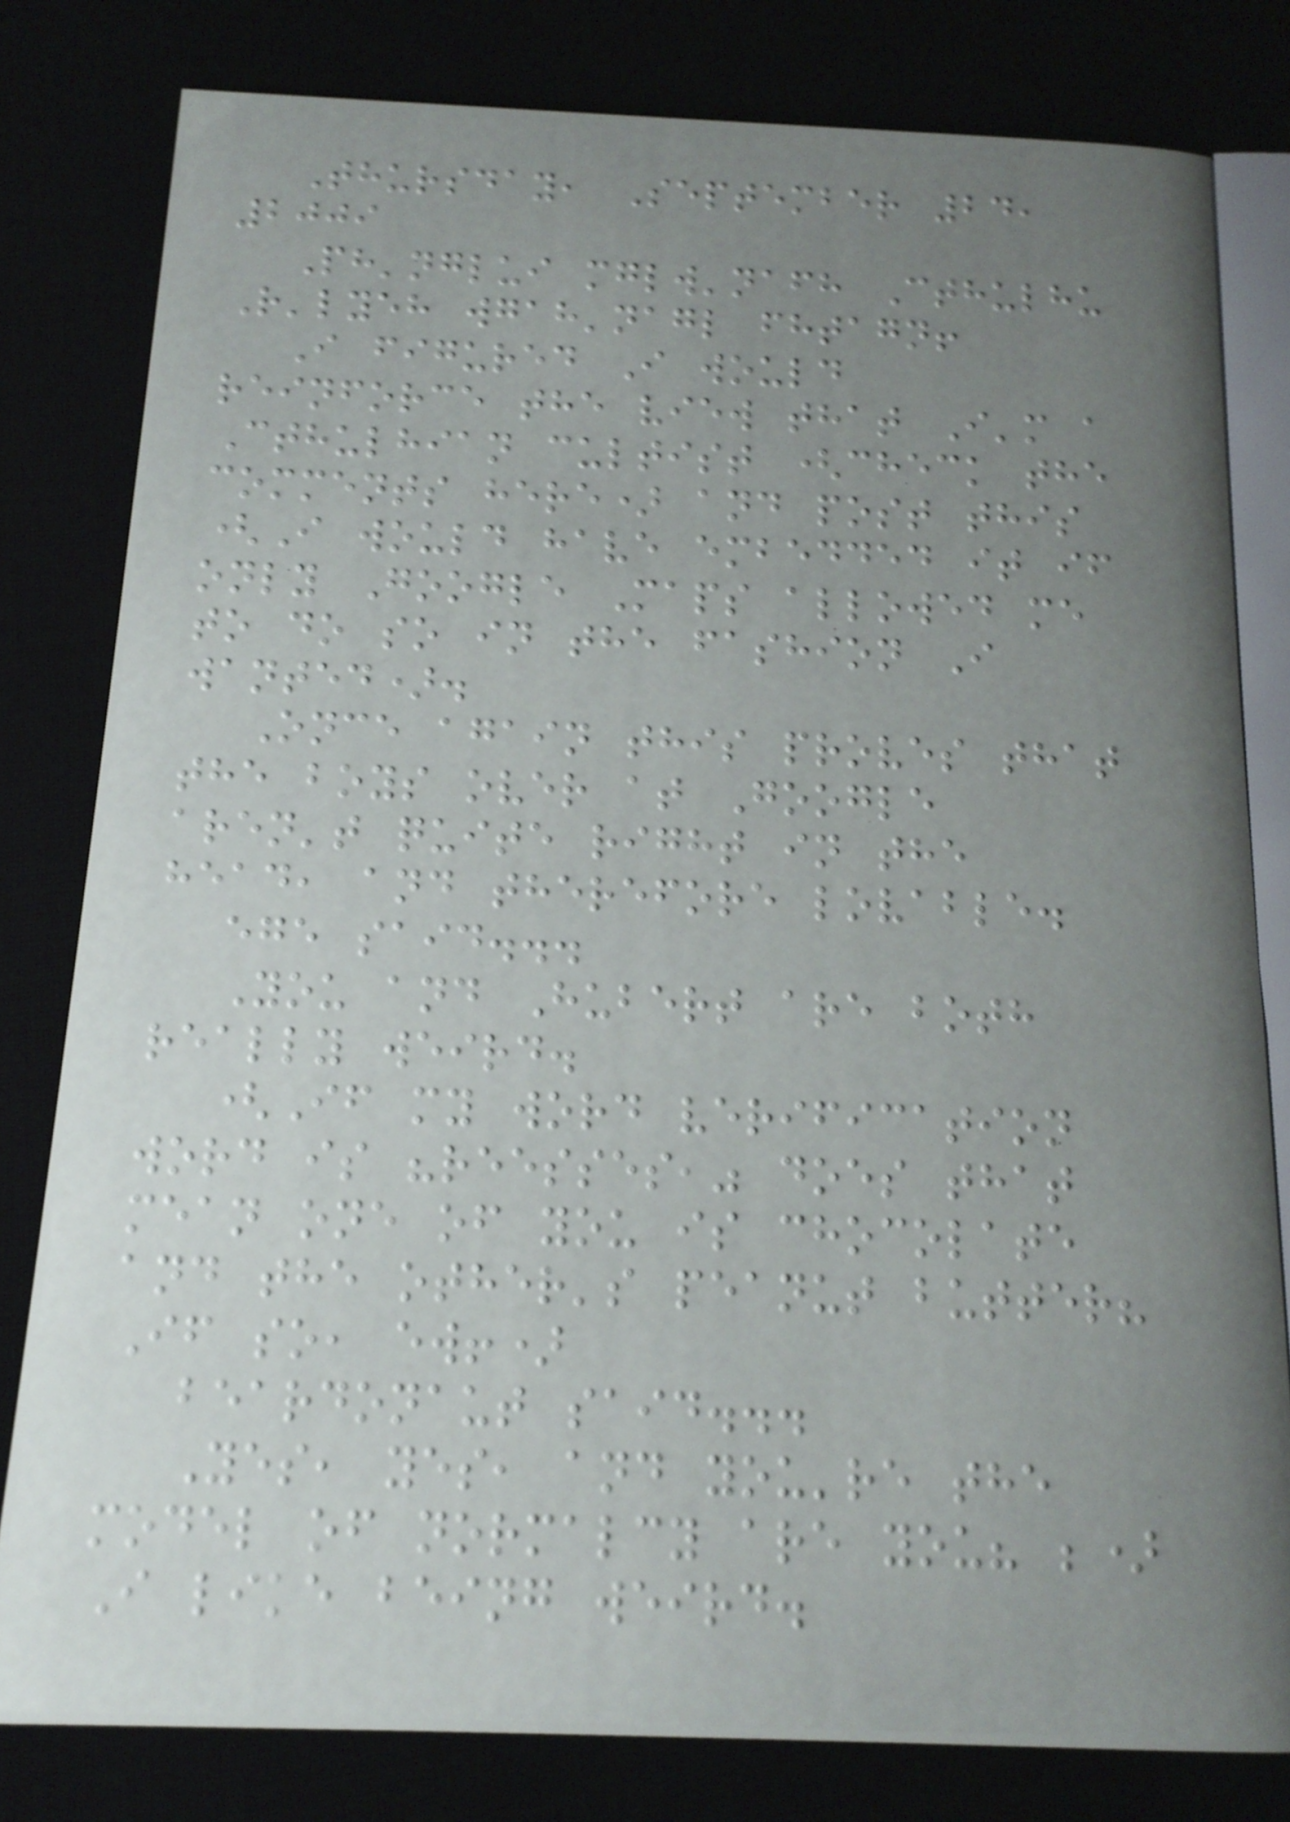Thursday, September 24,
2009
Ph'nglui mglw'nafh Cthulhu
R'lyeh wgah'nagl fhtagn!
I figured I would
reinforce the view that I'm a
Cthulhian cultist (check the
comments here) and post this
(I would have embedded it if
only Google Maps allowed me
to do so in the fashion I
wanted).
Once again this proves that
the boys over at Google
aren't quite right in the
head, and therefore lovable.
ege said...
You and Hubert are both
really weird.
(If my word verification
word is "reesses," does that
mean one of you is chocolate
and the other's peanut butter?
If so, ew!)
beardonaut said...
Yes, yes, and you're the
model of normalcy are you? ;)
I like being weird.
